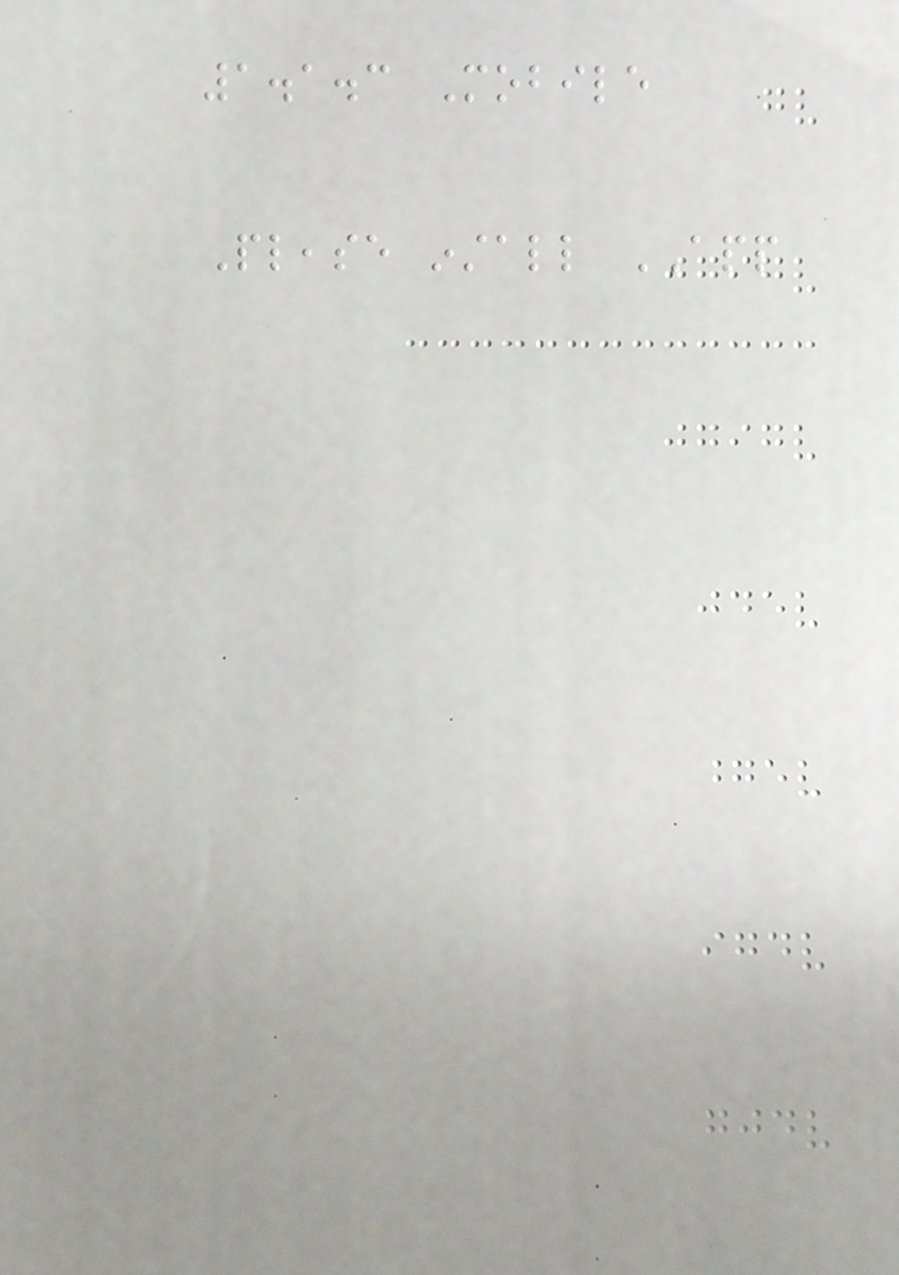1.1.3 Mobile
Please install APP
